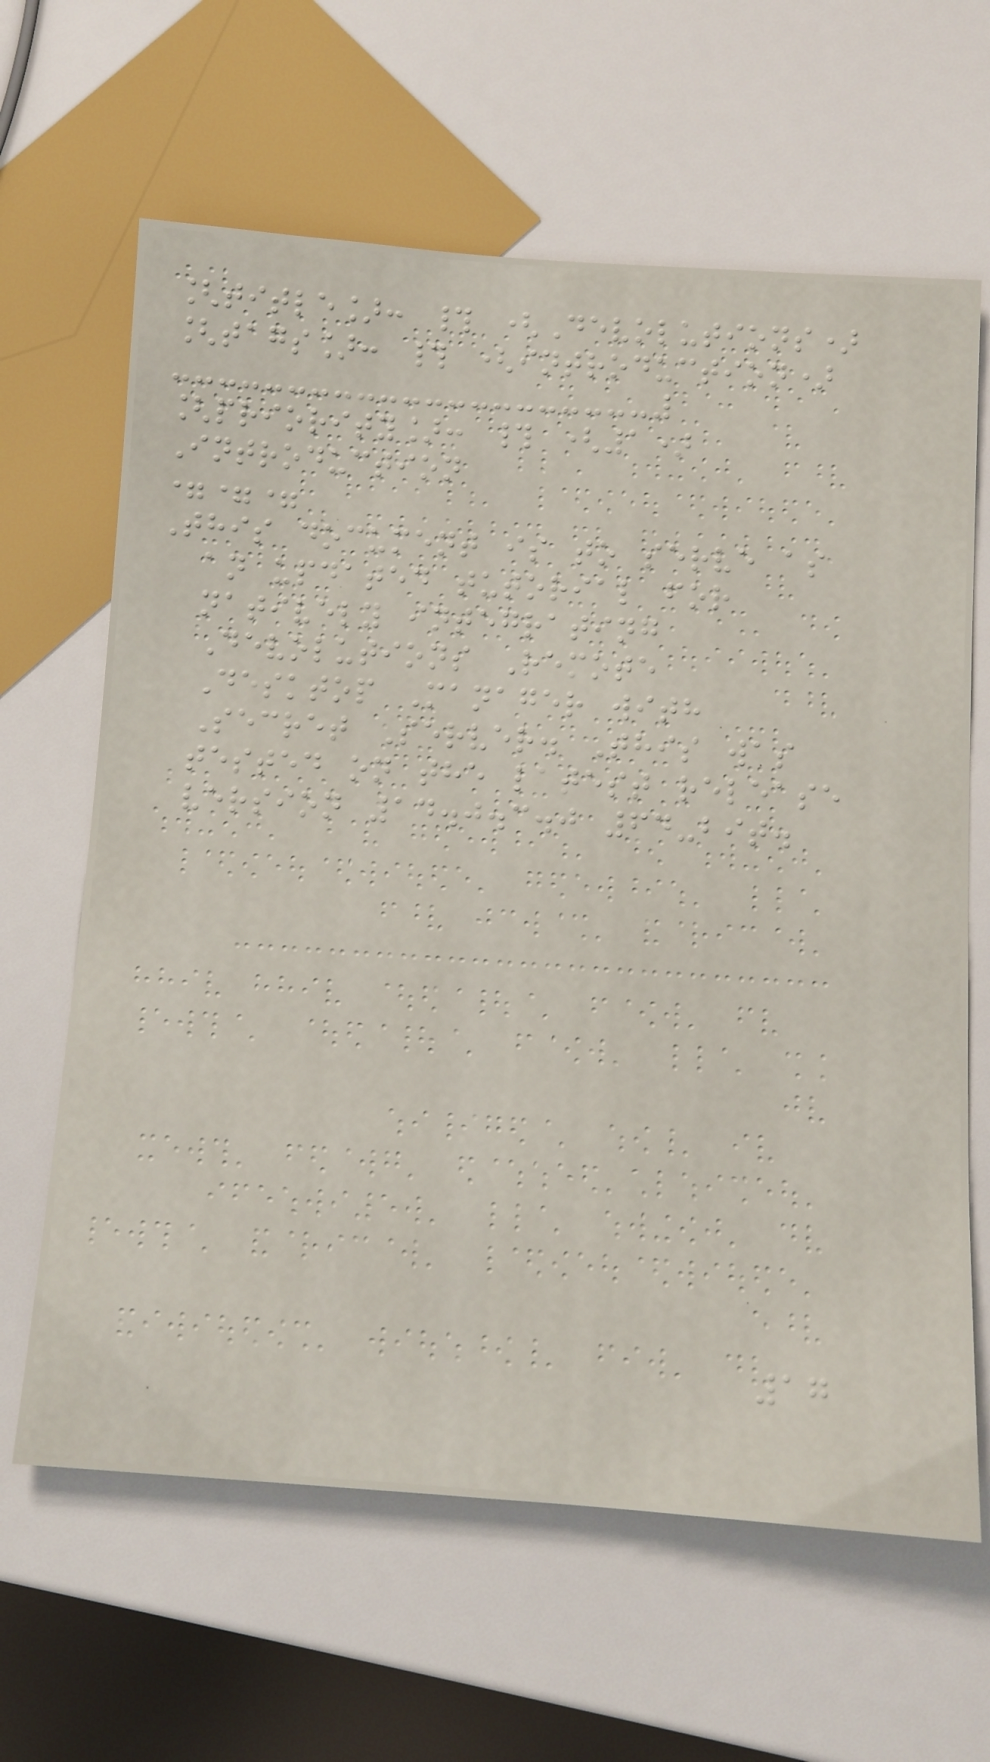[title]: # (Devolutions)
[tags]: # (introduction)
[priority]: # (1)
Introduction
===
This document is to serve as
an updated tutorial for
natively integrating
Devolutions Remote
Desktop Manager with
Secret Server. This was
tested on the latest release
version 14.0.3.0 64-bit.
17
